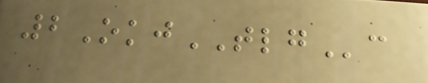2OkjTLGc
